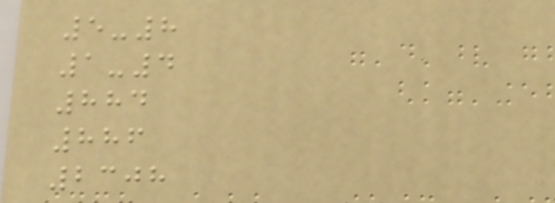5-8
1-4
884
886
2308
